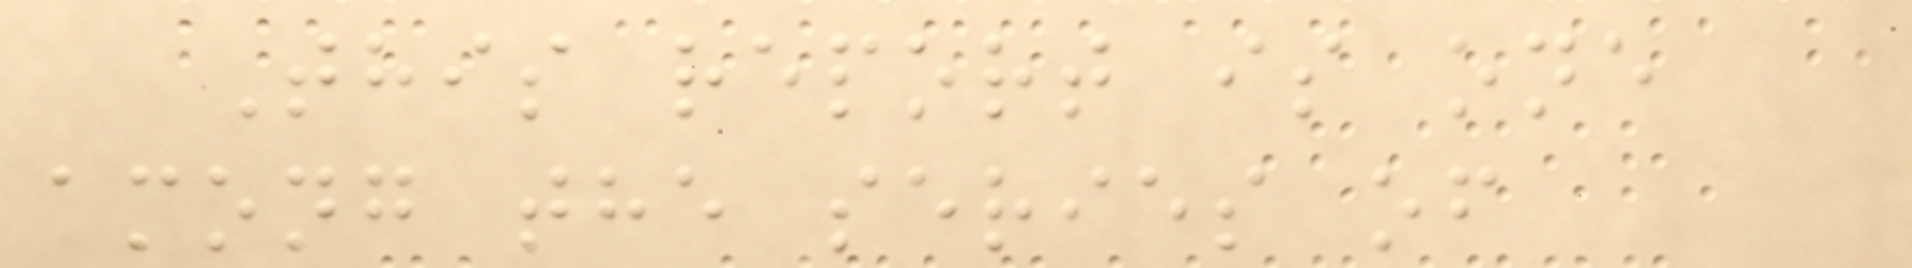This report is one
among the series of
